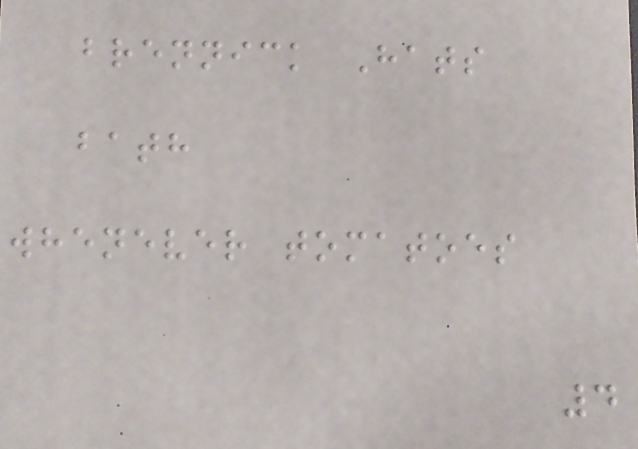brennick Hats
bath
whenever tomatoes
4
